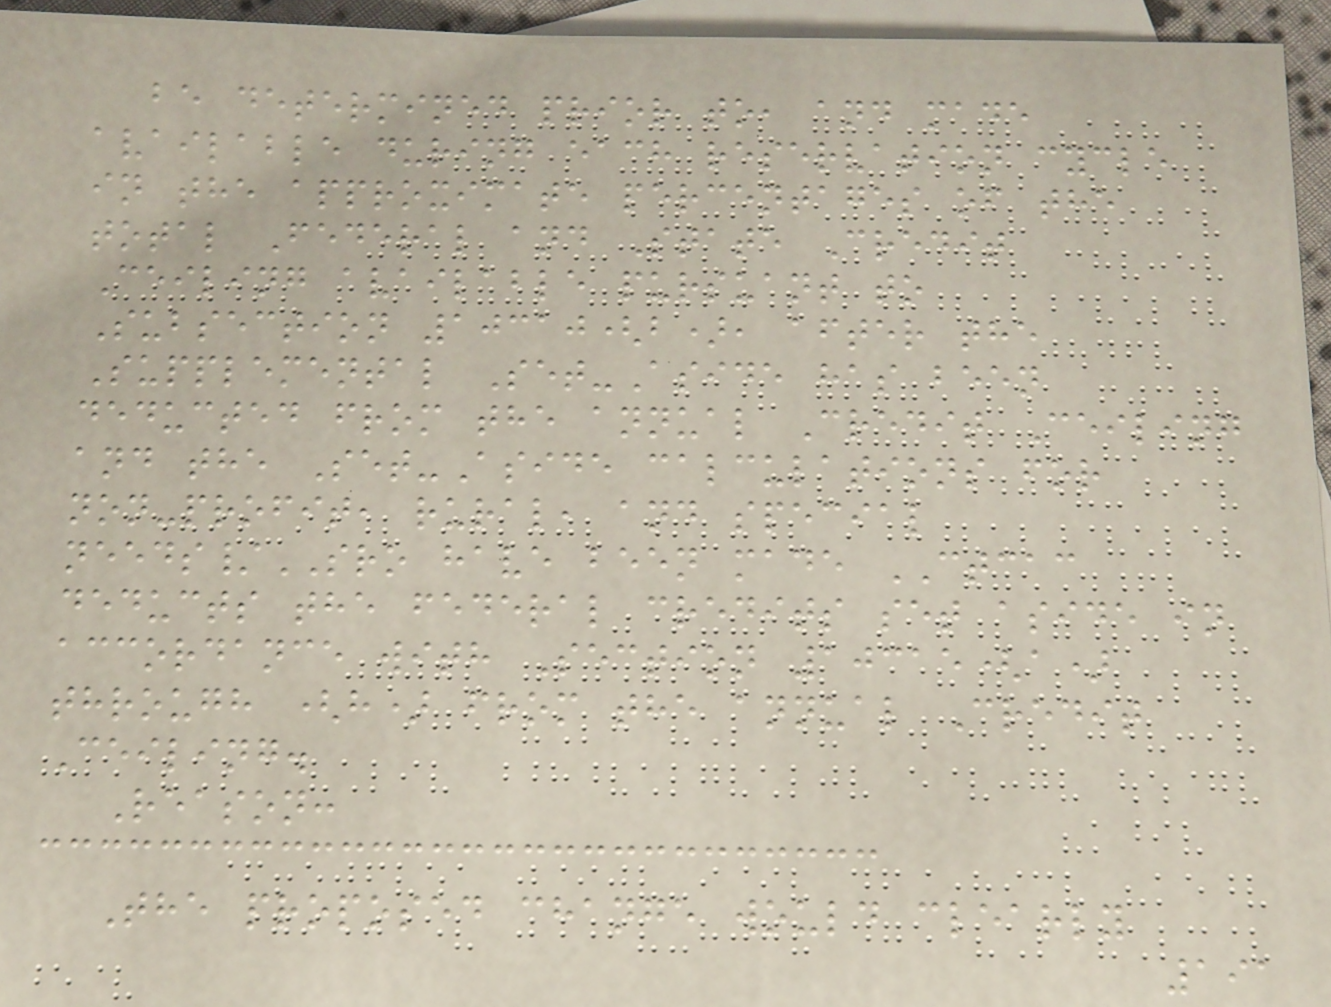be determined prior to, and made
available during each reservation cycle
in the approximate percentages of the
total Federal and State Credit
Ceiling available pursuant to
Subsection 10310(b), after the
Supplemental Set-Aside has been
deducted from the annual Credit Ceiling
and the Set-Aside calculations for
non-profit, rural, and special
needs/SRO have been made CTCAC
deducts the federal credits set aside in
accordance with Section 10315(a)
through (h) from the annual Credit
Ceiling.
Reason:
The proposed change would clearly
191
